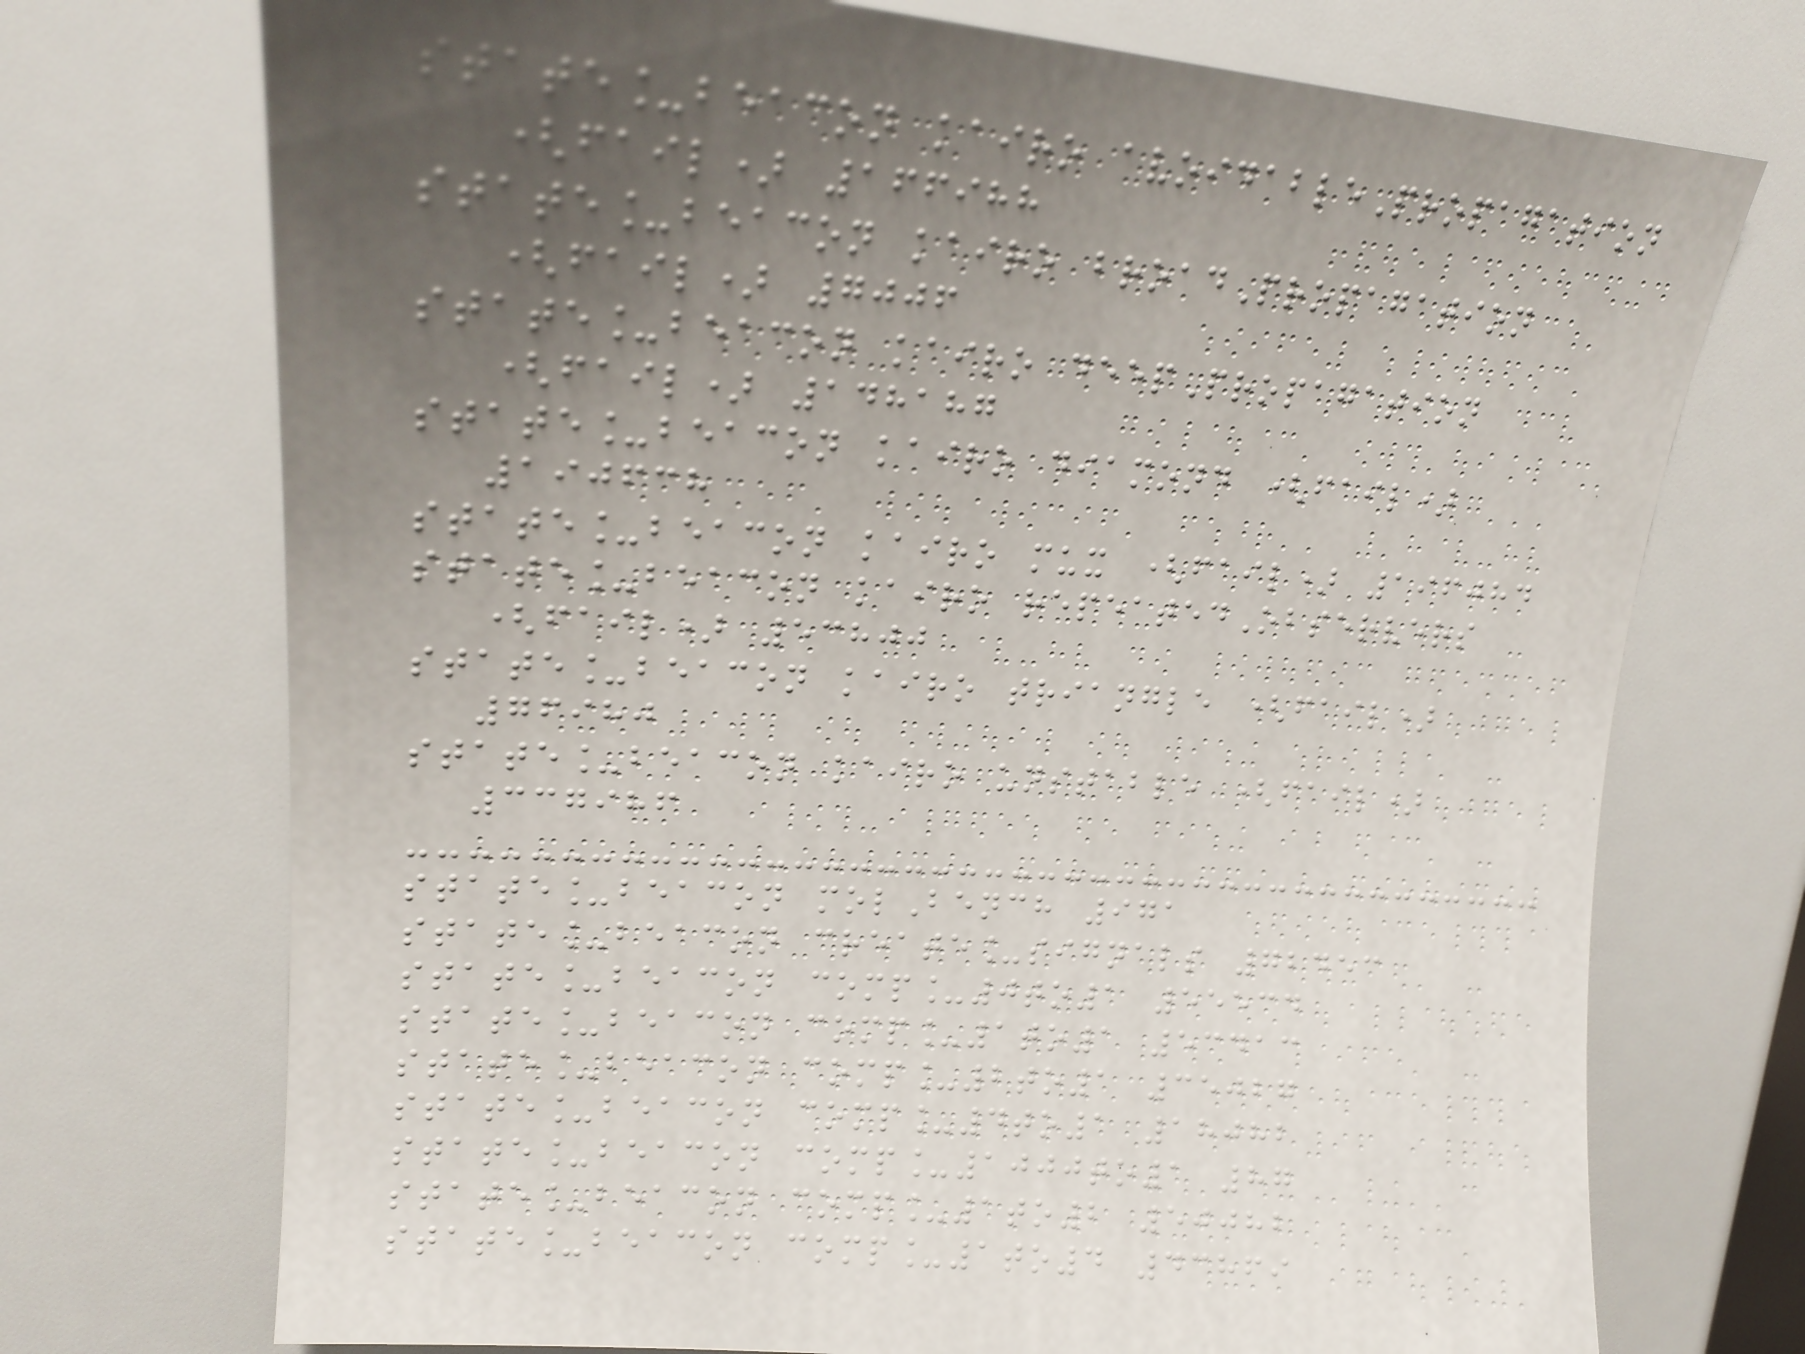state_beacon kairo avoidablePropagation
(fail) 166988
state_beacon kairo broadPropagation
(fail) 7006
state_beacon kairo deepPropagation
(fail) 148187
state_beacon kairo diamond (fail)
190638
state_beacon kairo mux (fail) 196084
state_beacon kairo repeatedObservers
(fail) 53800
state_beacon kairo triangle (fail)
76980
state_beacon kairo unstable (fail)
337986
state_beacon molBench 971
state_beacon create_signals 72453
state_beacon comp_0to1 55534
state_beacon comp_1to1 53413
state_beacon comp_2to1 35027
state_beacon comp_4to1 18082
state_beacon comp_1000to1 87
state_beacon comp_1to2 50082
state_beacon comp_1to4 43869
